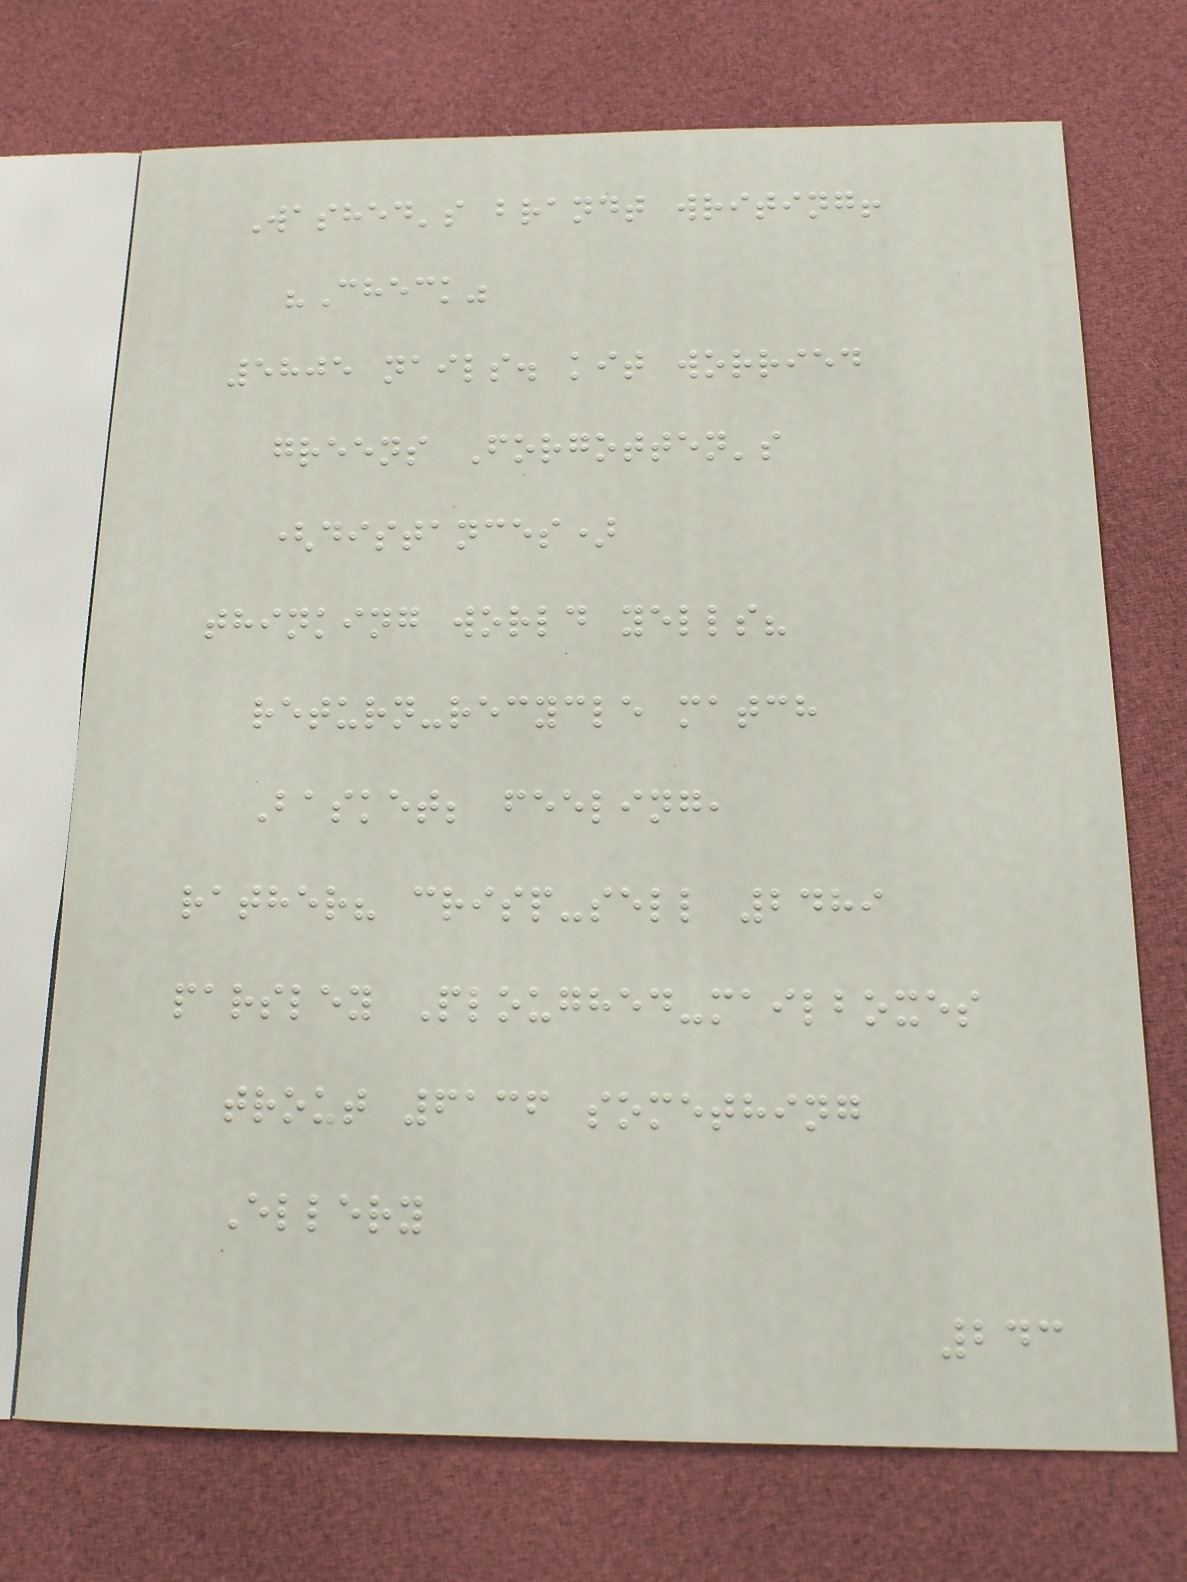Washed's brandt writing!
"Check"
5805 nails. kit worried
greens Forgotten's
(distances)
thinking world yells?
return-recycle match
Basket; feeling,
rather? crisp-sell 2489
parsley Ploughed-mailboxes
trout 6136 something
Ellery
243
